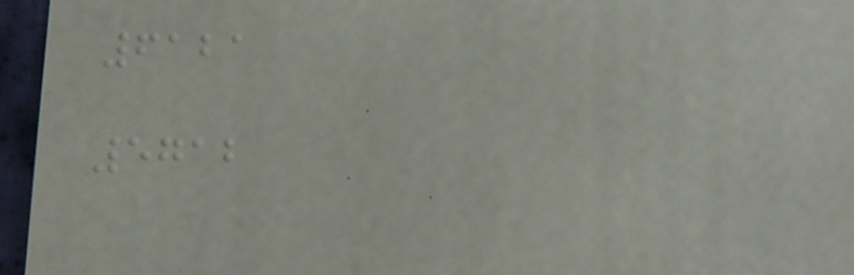6121
5712
